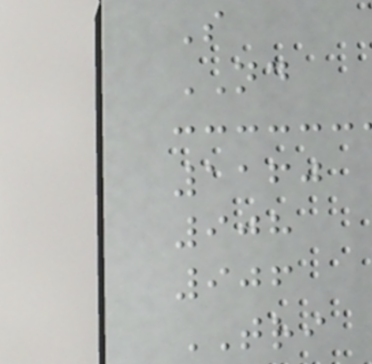S
ND
1160
908
906
TRI
